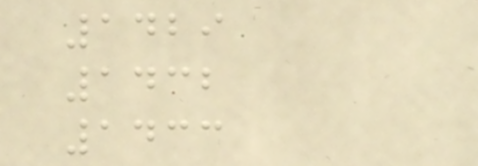1429
1432
1433
